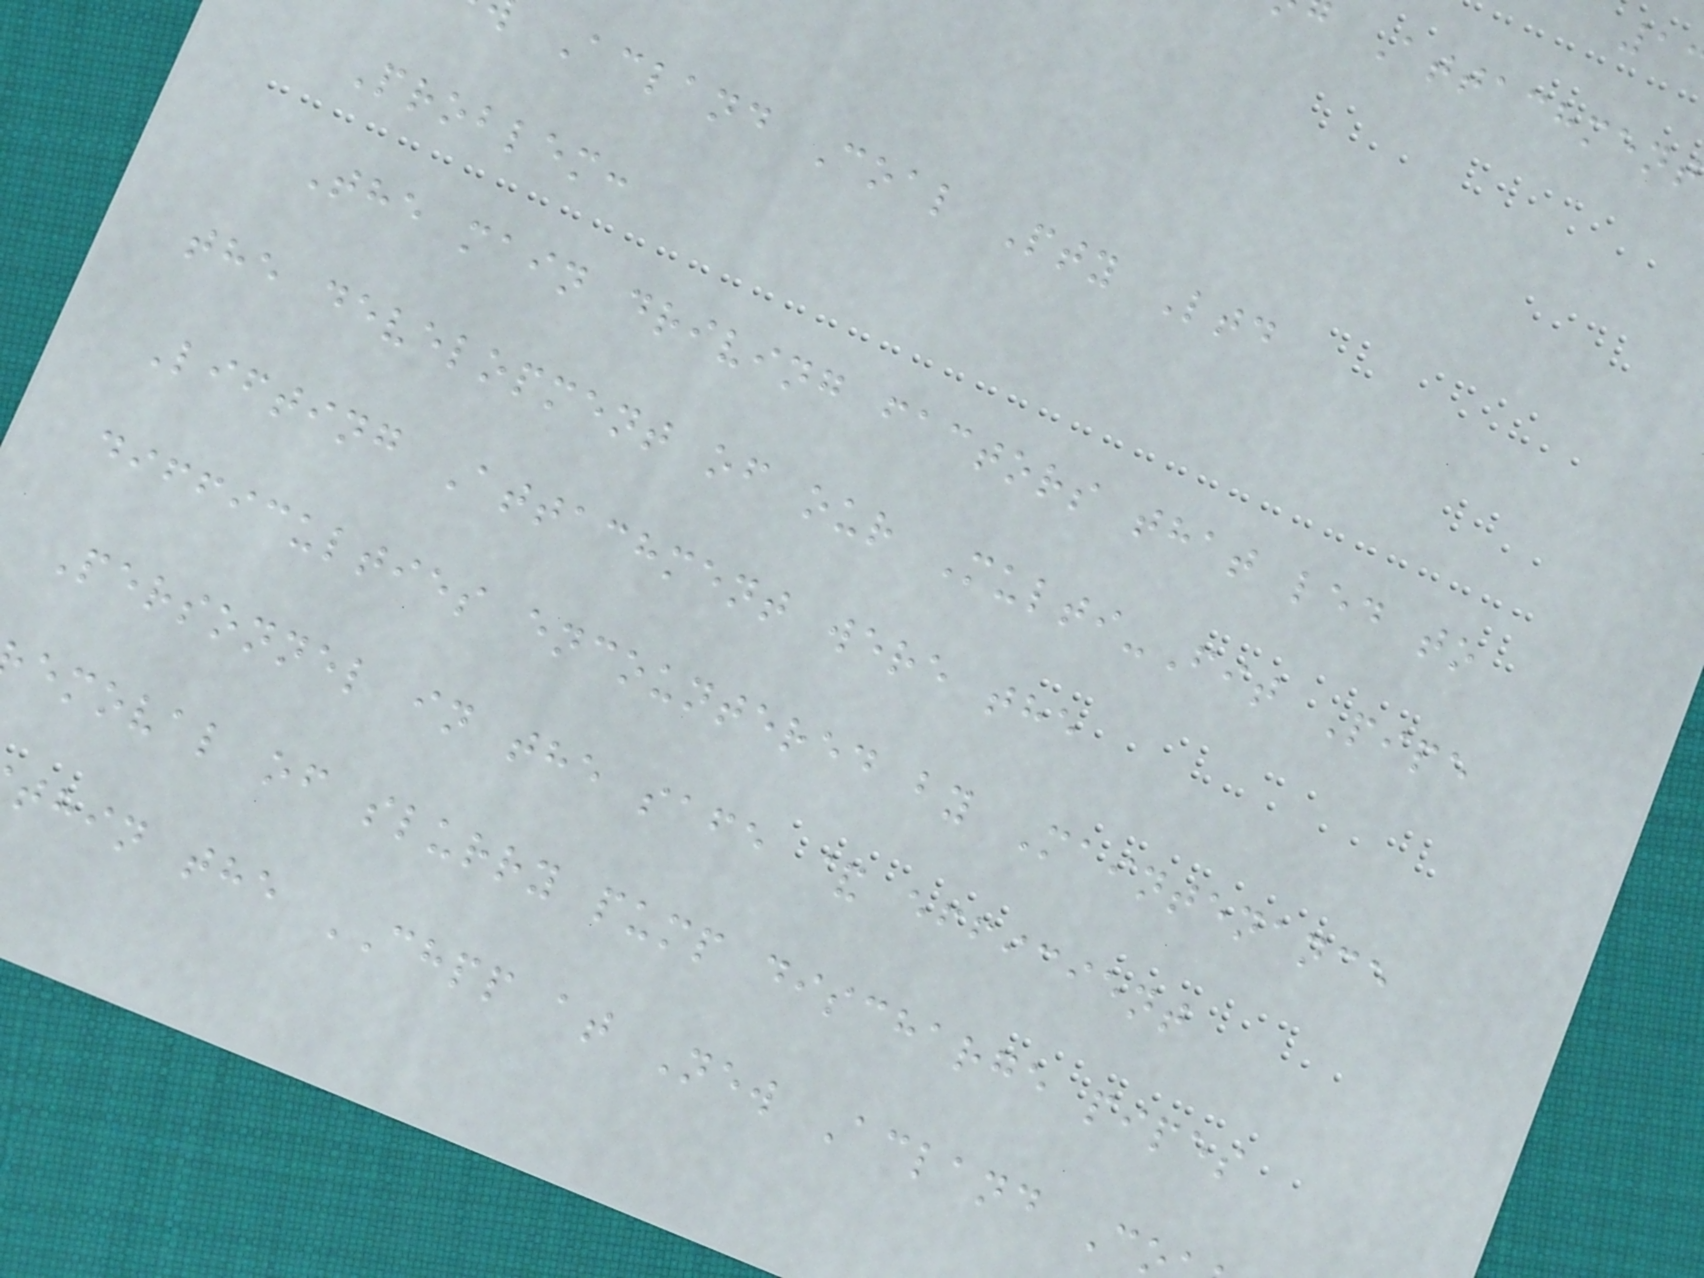Attachment
Acland Coal Pty Ltd
Problem:
The main driving factors that led to
the development of our Multi-Fit Pipe
Lifting Attachment were the
difficulties encountered by Maintenance
Personnel in the safe & efficient
emoval of slurry pump discharge pipes
thin the CHPP at New Acland C
